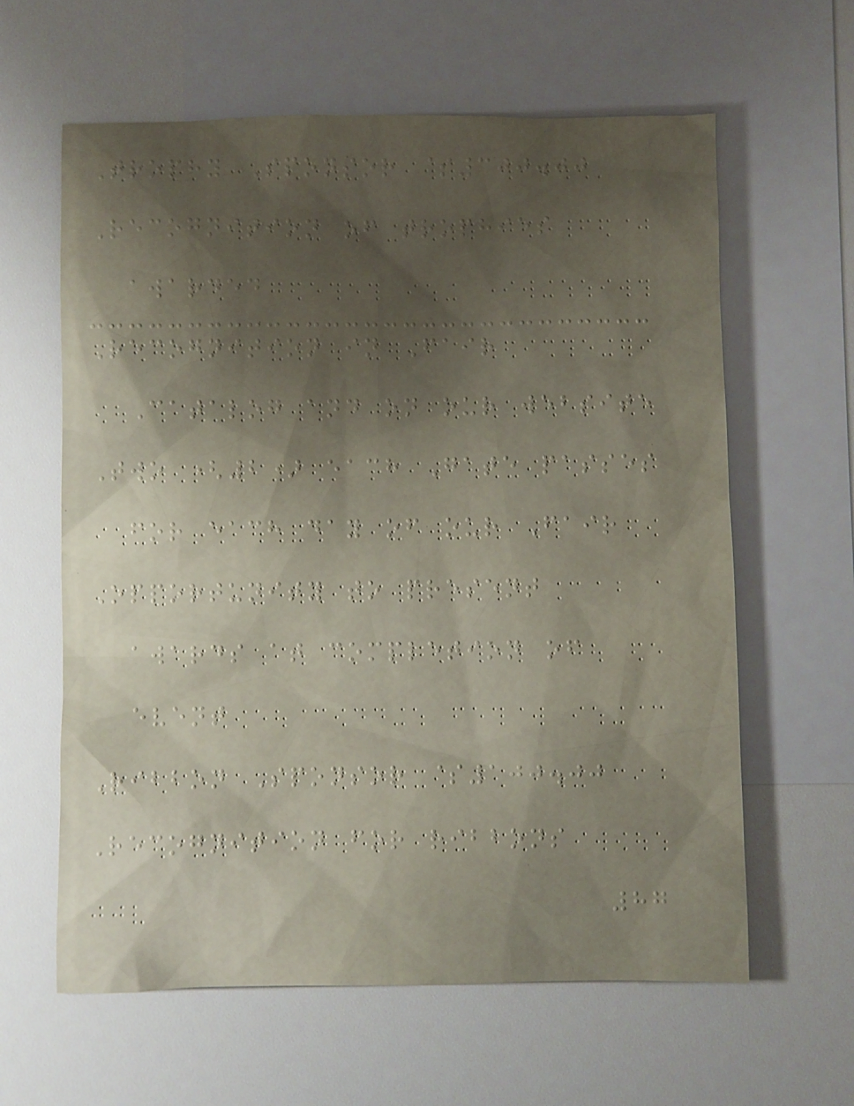Trophy Sponsor $300.00
Recognition of trophies
awarded
Recognition in Fair
Catalog and on our website
Two (2) each Gate passes
for each day of our Fair
Opportunity to present
awards at completion of
event
Ribbon Sponsor $100.00
Recognition for ribbons
87
